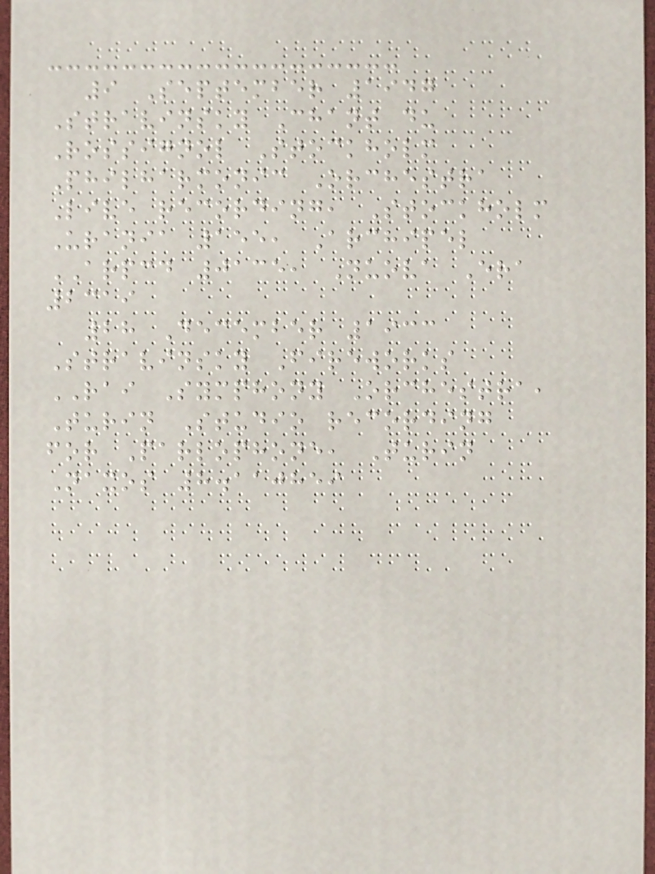9 September 1947
Stravinsky Chant du
Rossignol Stockholm
Philharmonic Orchestra
Live recording, Stockholm
Urania 155, Archipel
ARPCD 0135, Nuova Era
2319
28 December 1933
Stravinsky Fireworks
RAI Symphony Orchestra,
Turin Studio recording
for Parlophone, Turin
Naxos 8.110859
